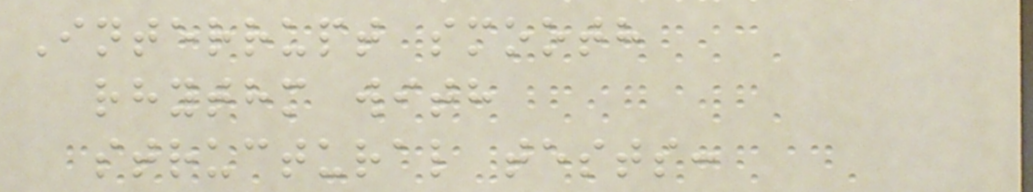Interrupt smooth
rhythm with
structural tests:
